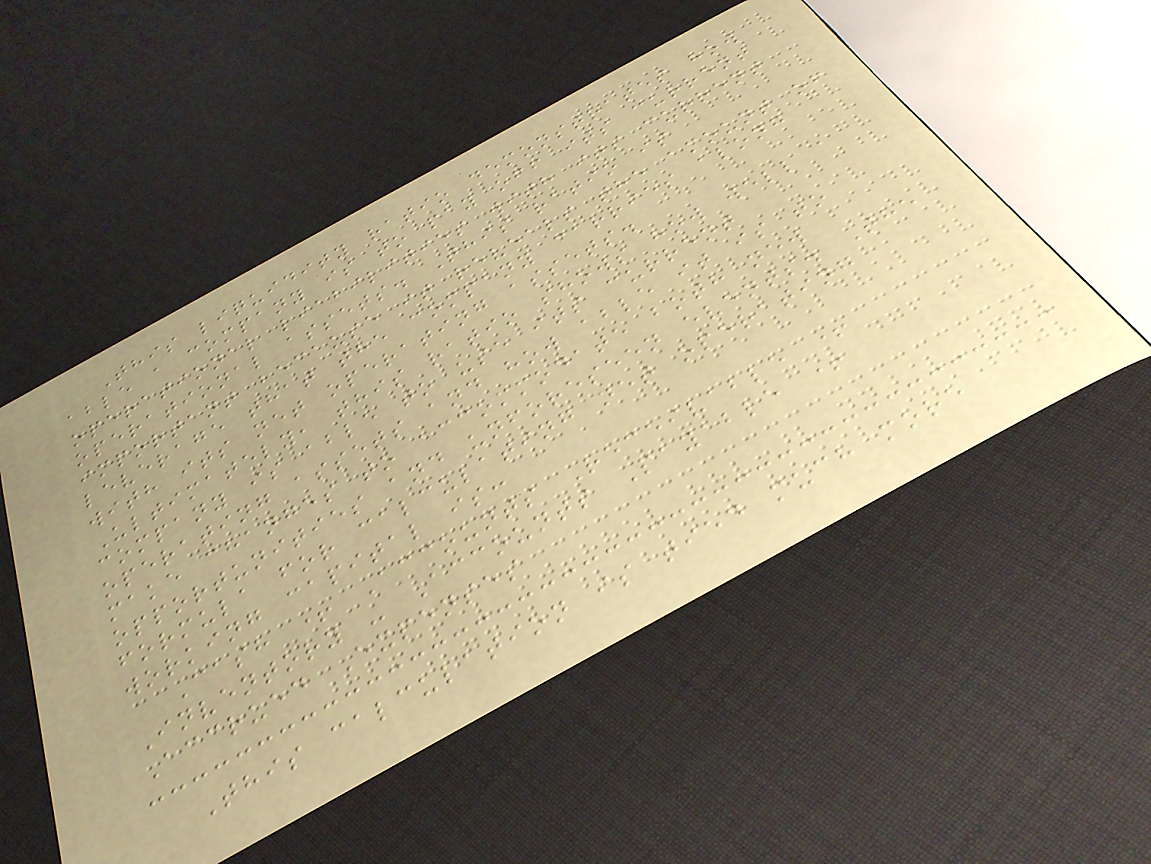This liquidity ratio demonstrates how
able a company is to pay off its current
operational liabilities with its current
operational assets. This ratio is
important because it reveals the amount of
leverage that the company carries along
with its net operating assets.
Ultimately, this ratio shows how well a
company is able to use its current
operating assets and how able it is to
make changes to accommodate both new
opportunities and unforeseen events. The
formula for calculating net operating
working capital is:
Cash + Accounts Receivable +
Inventory - Accounts Payable +
Accrued Expenses
This calculation is tied much more
